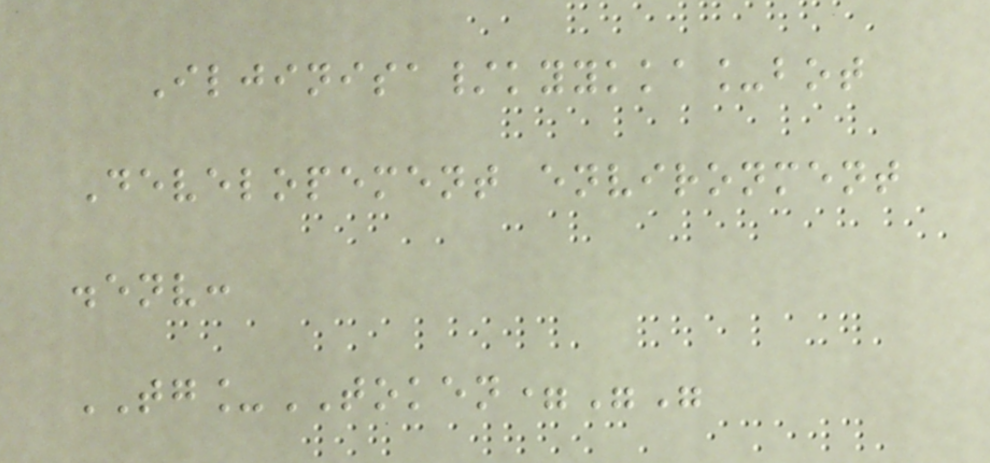Iljinisa/kyykka_bot
Developement environment
.env:
TG_TOKEN=""
